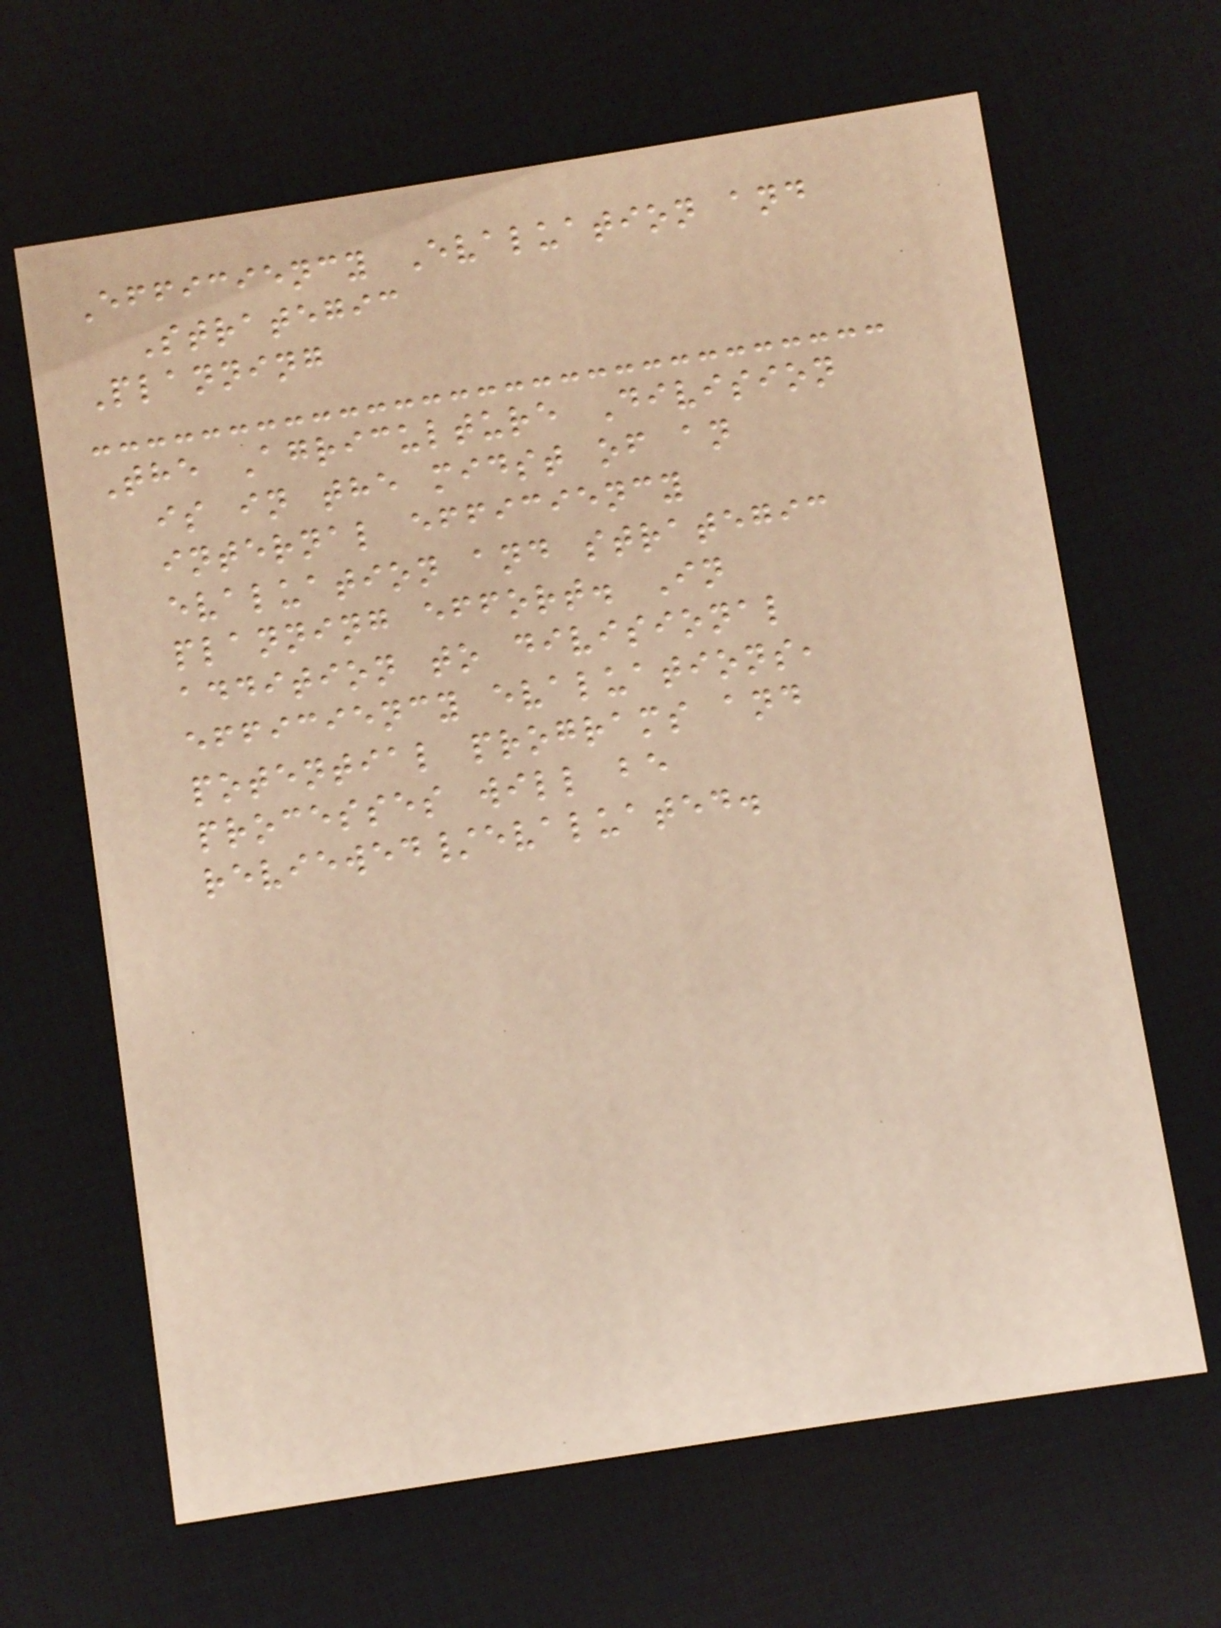Efficiency Evaluation and
Strategic
Planning
The Agriculture Division
is in the midst of an
internal efficiency
evaluation and strategic
planning effort. In
addition to divisional
efficiency evaluations,
potential programs and
processes will be
reviewed/evaluated.
